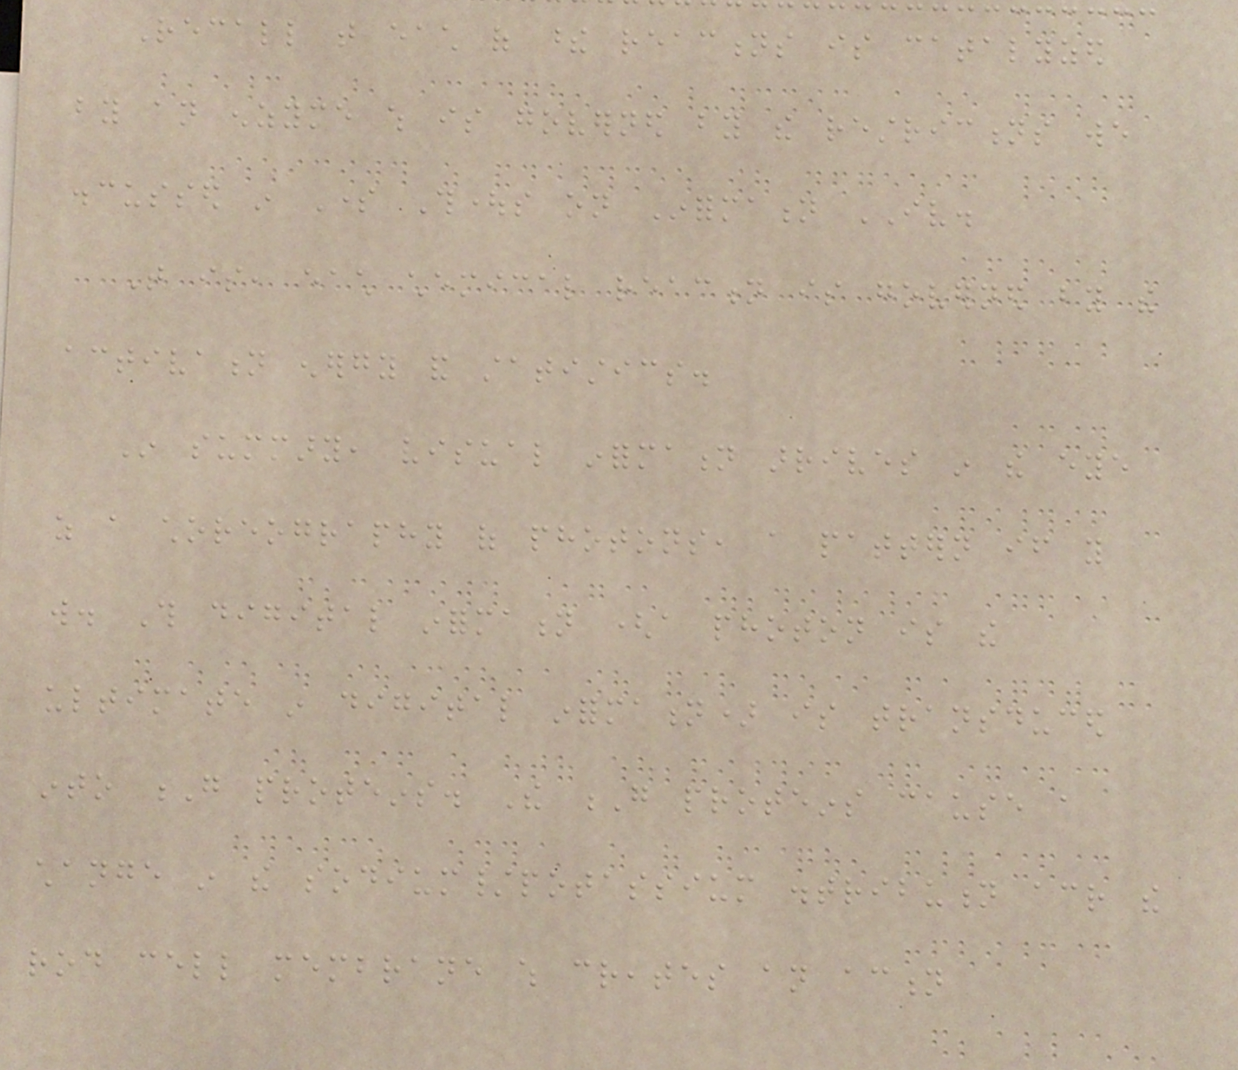Recall that each of these reactions is catalyzed
by an enzyme which is governed by the restrictions we
discussed in Some Thoughts on Information IV.
That is, each chemical reaction is governed by the
activation energy and statistics.
In summary, visual information arrives in the eye
as a choreography of photons, a pattern if you
will. This digital information (a photon is the
ultimate in digital information) is transduced
into G proteins. The G proteins cause a
change in the sodium/potassium distribution across the
rod cell membrane which creates an action
